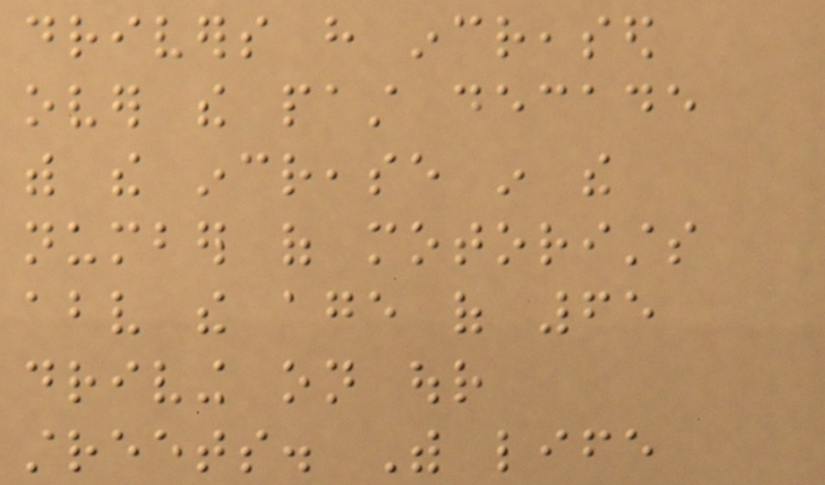drivers have increased
over the past decade
with the increase in the
number of motorists
above the age of 65
driving on our
streets. With life
